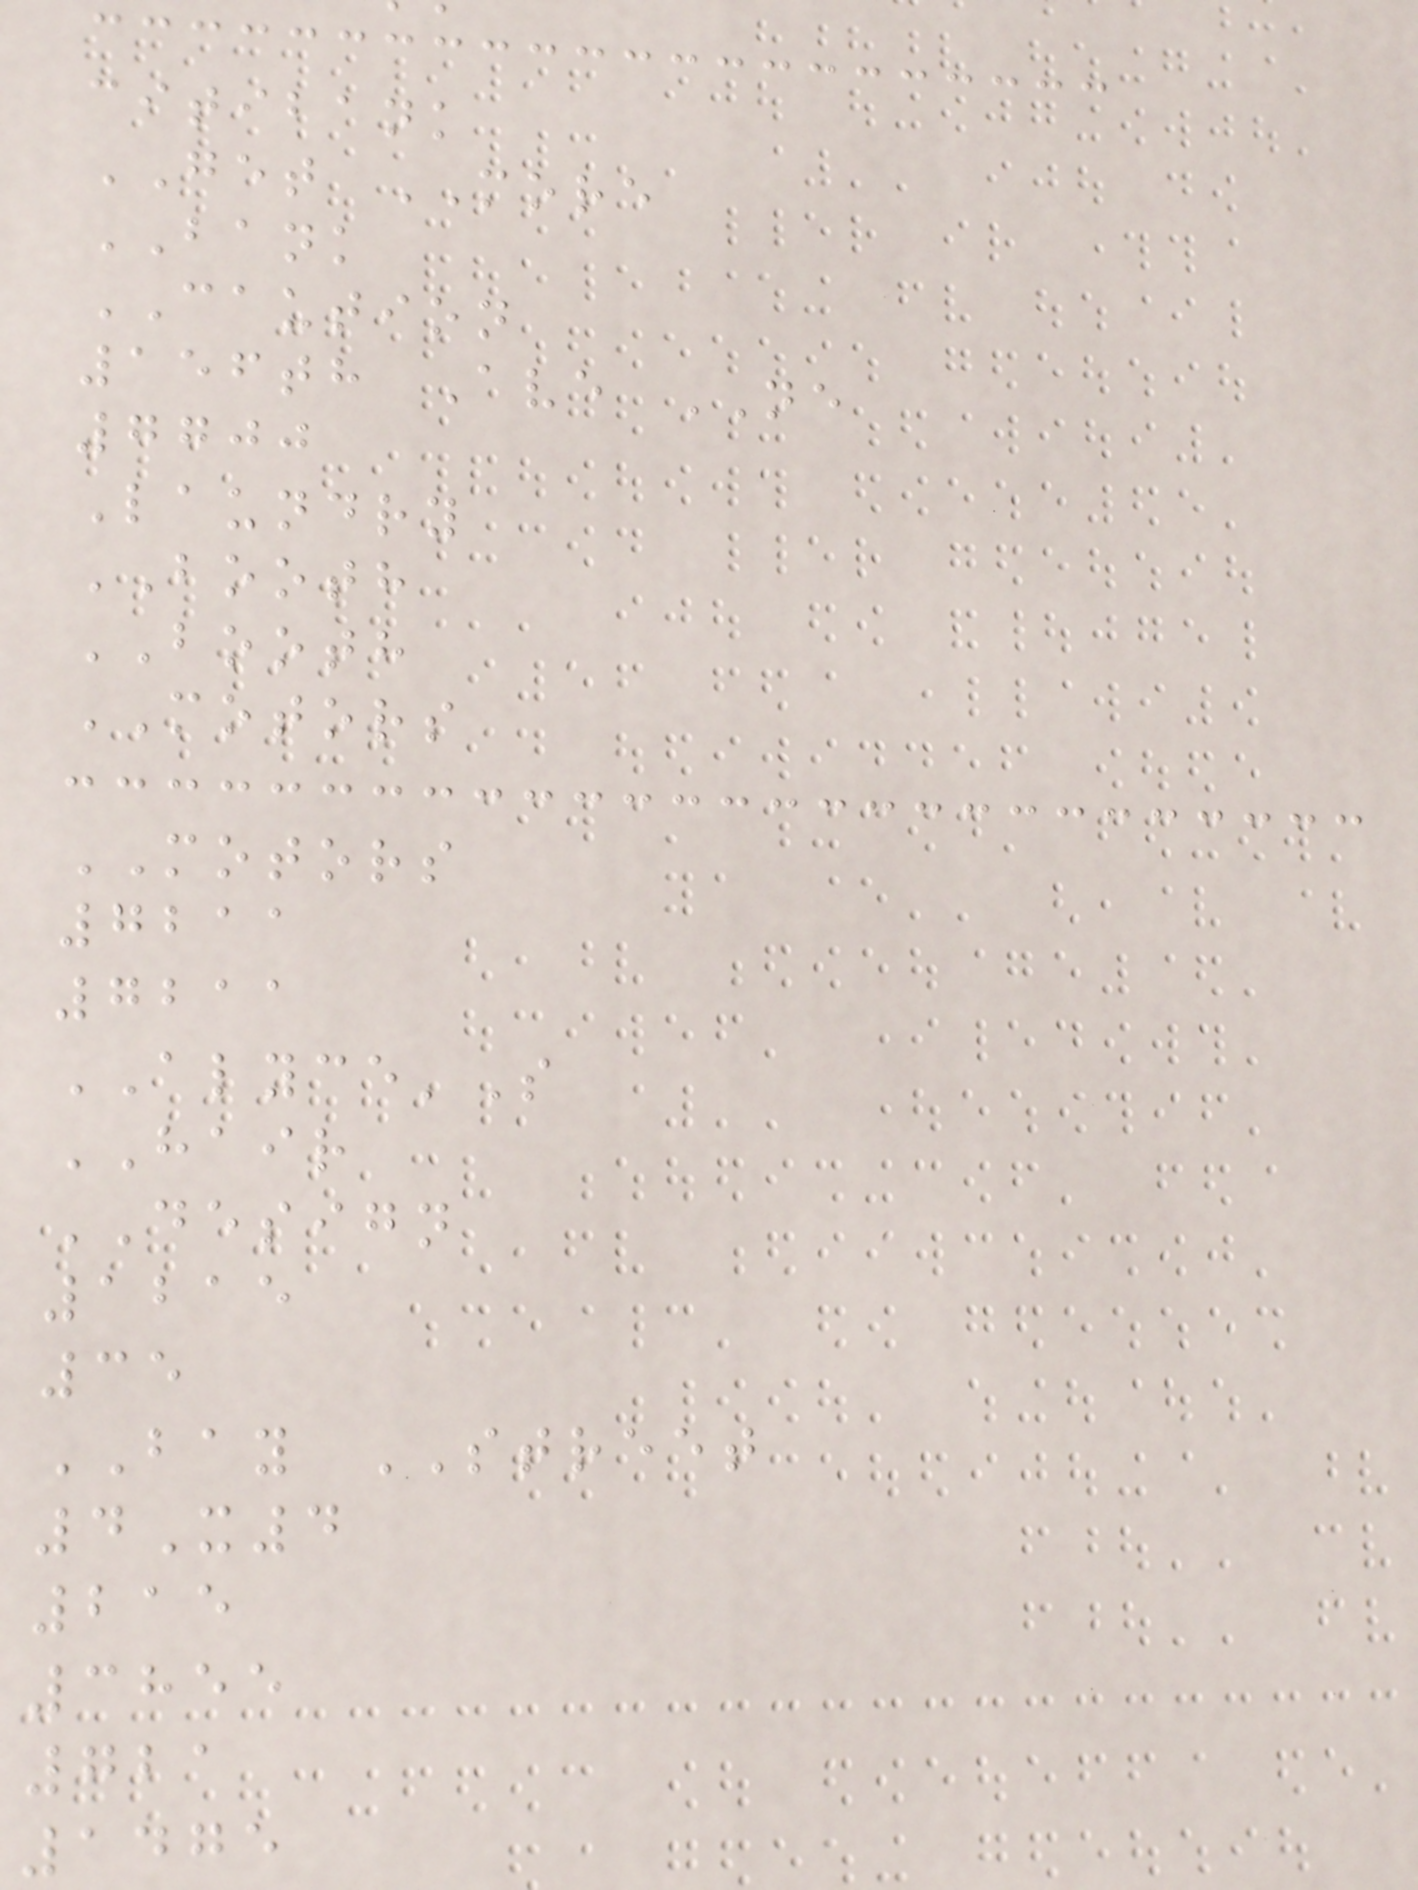citibank
GET MORE
BANK
CAUTION
156th Ave NE
7700
Laundry
BOOTH
BOOTH
MOTORS
MOTORS
7211
7211
ALYCE'S
HAIR
DESIGN
1215
35
BAY STREET
4X4
215
3855
721
1475
